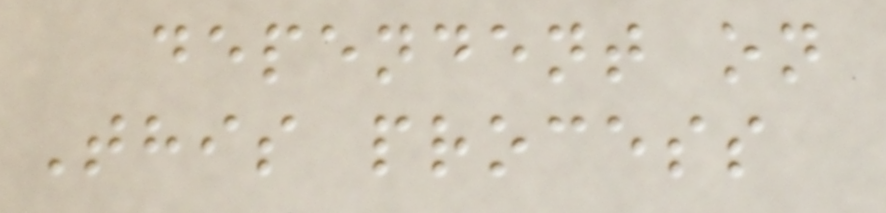dependent on
This process
